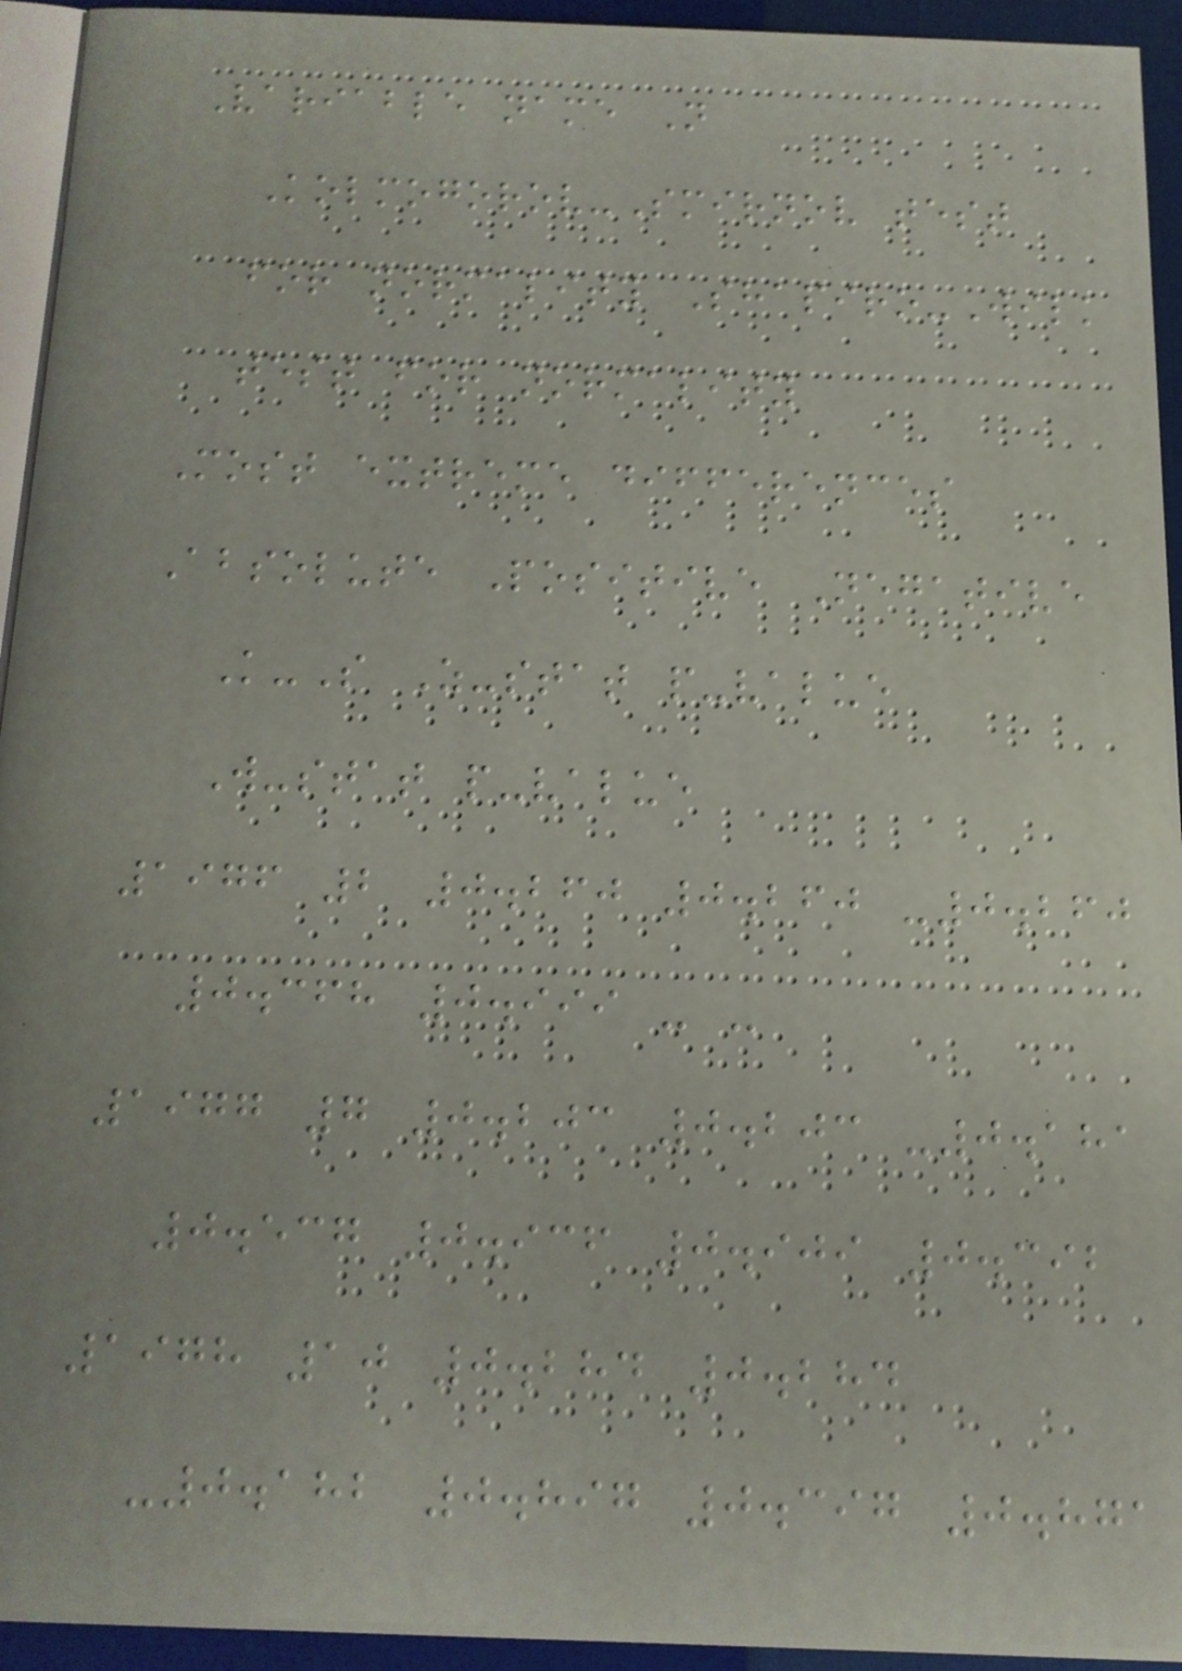Variable name N
Kolmogorov-Smirnov test
for normality Shapiro-Wilk
test for normality
Most extreme differences
Absolute Positive Negative
K-S Z-stat p-value
W-stat p-value
1976 2 0.260 0.260 -0.260
0.368 0.999 - -
1977 7 0.203 0.203 -0.181
0.537 0.936 0.909 0.392
1978 10 0.284 0.284
-0.182 0.897 0.397 0.871
